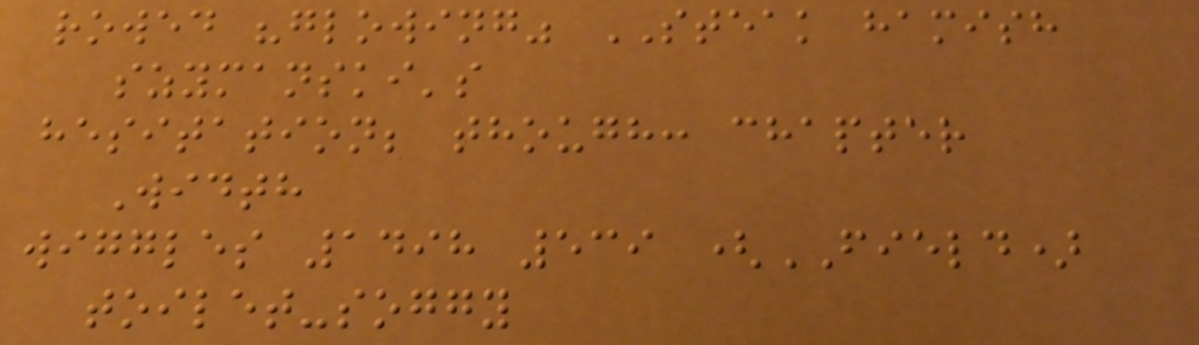rowed "glowing" STEAK hamish
szymanski's
hesitation; though: chapter
Width
wiggles 1498 539 (FIELD)
toilet-soggy
